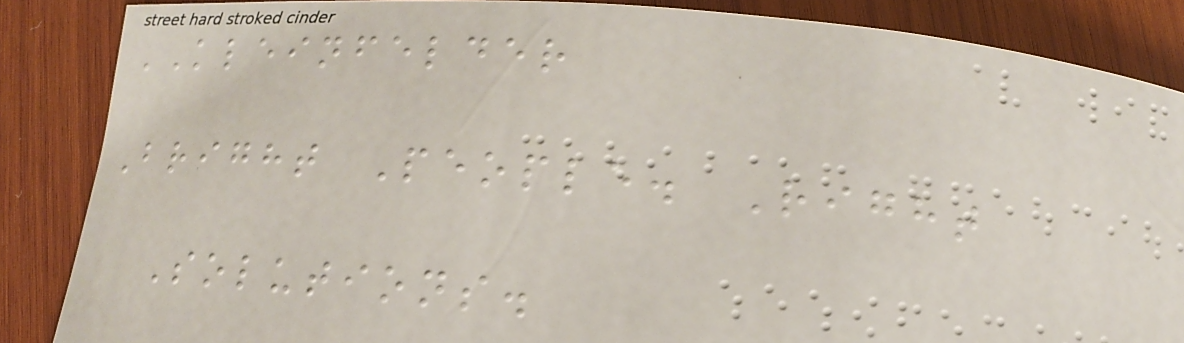KLEINFELDER
Bright People. Right
Solutions.
